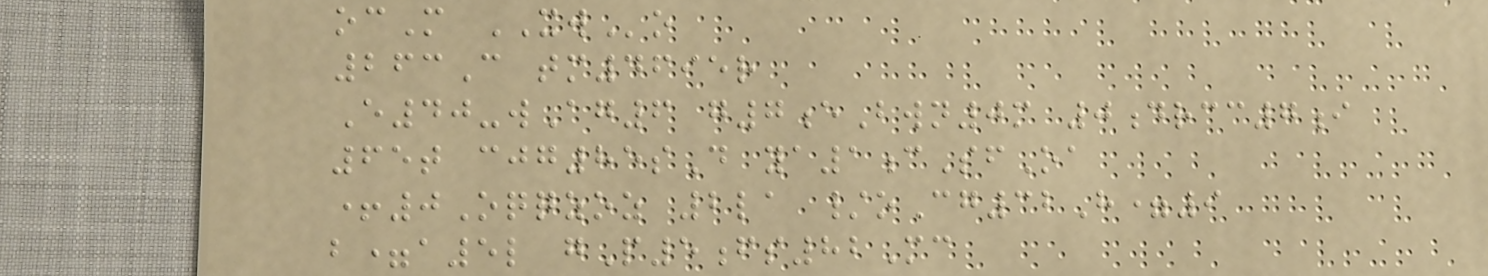ocM XWo
263C tm4695r
E40-wAg6 g7eBwn0m 0drcc7i
65t cjg85sD ya1cSfOa
+0Oqqzoz 2la /oCg32H=9
b=a5l gP5fs82Mc
